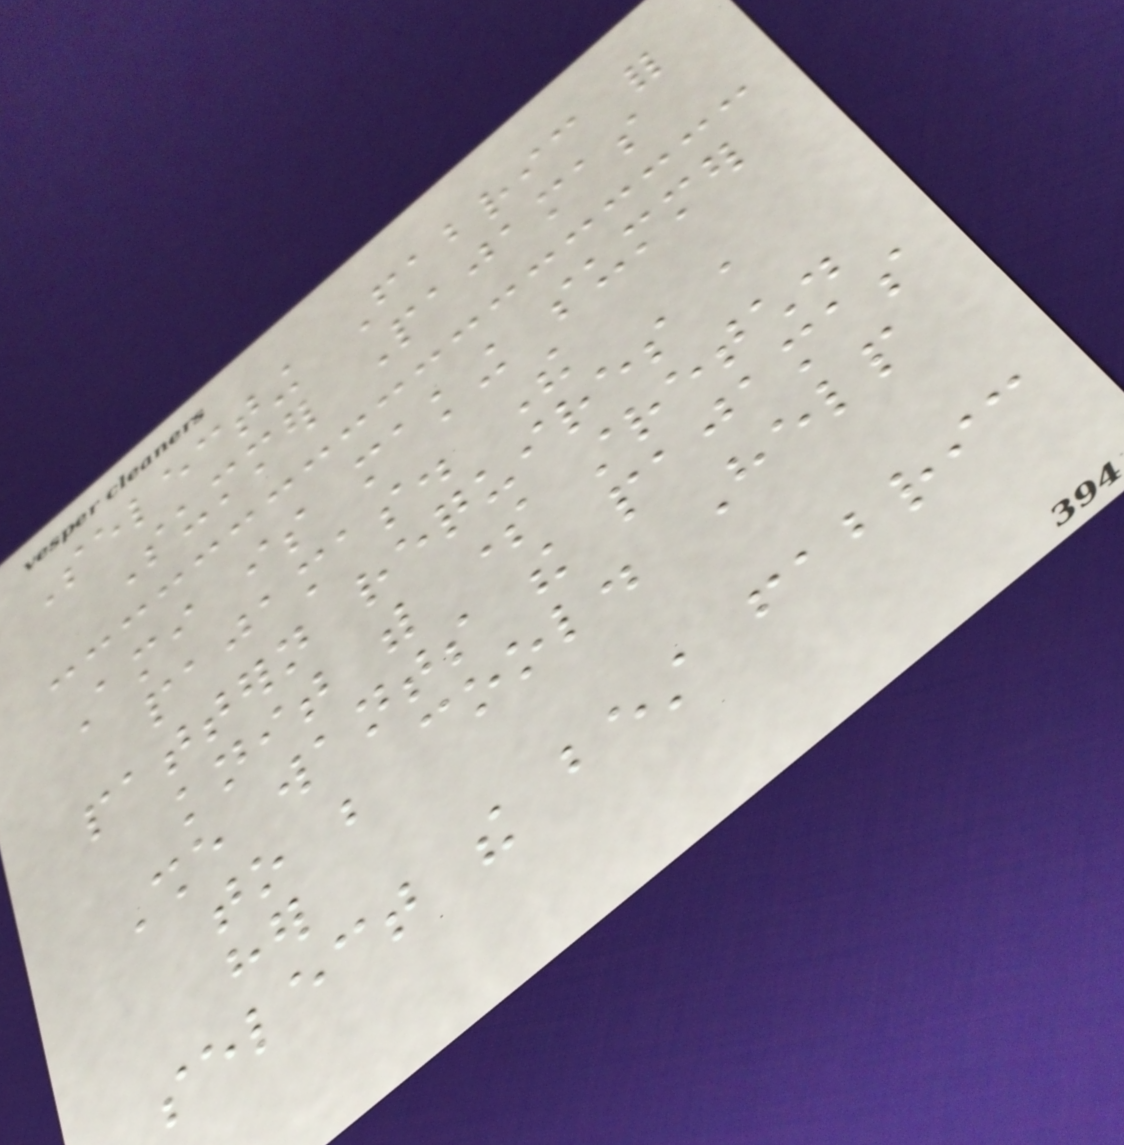Selecting Fabric for
Summer Pajamas
Ami is making summer
pajamas. The
pattern requires a
knit with some stretch.
She wants the pajamas
to be cool. Help
her
select the best fabric
